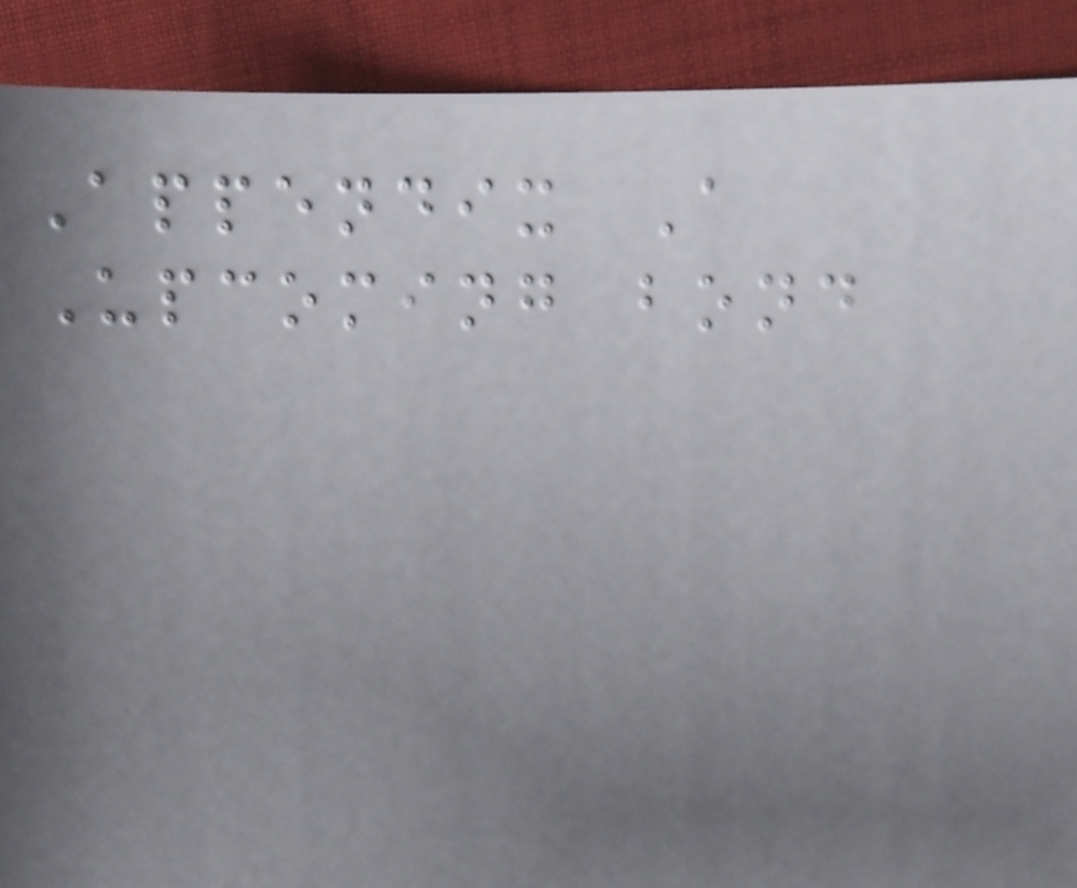Appendix A
Upcoming bond
